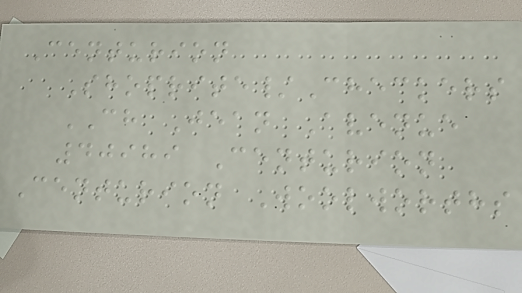Centurion
Shoprite/Checkers
CH Jean Avenue
40989 Centurion
Centurion Woolworths
